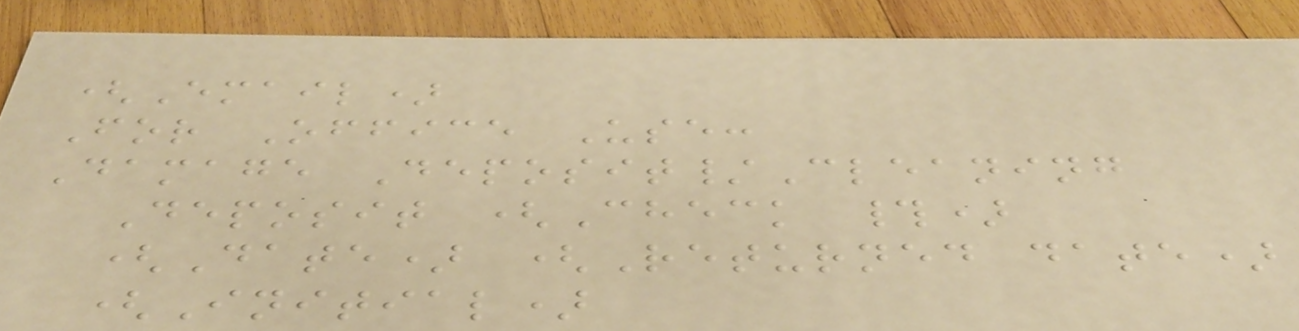(Email)
For Office Use:
Damage Deposit/Cleaning
Deposit (Check #)
(Date) (Returned date)
(Initial)
